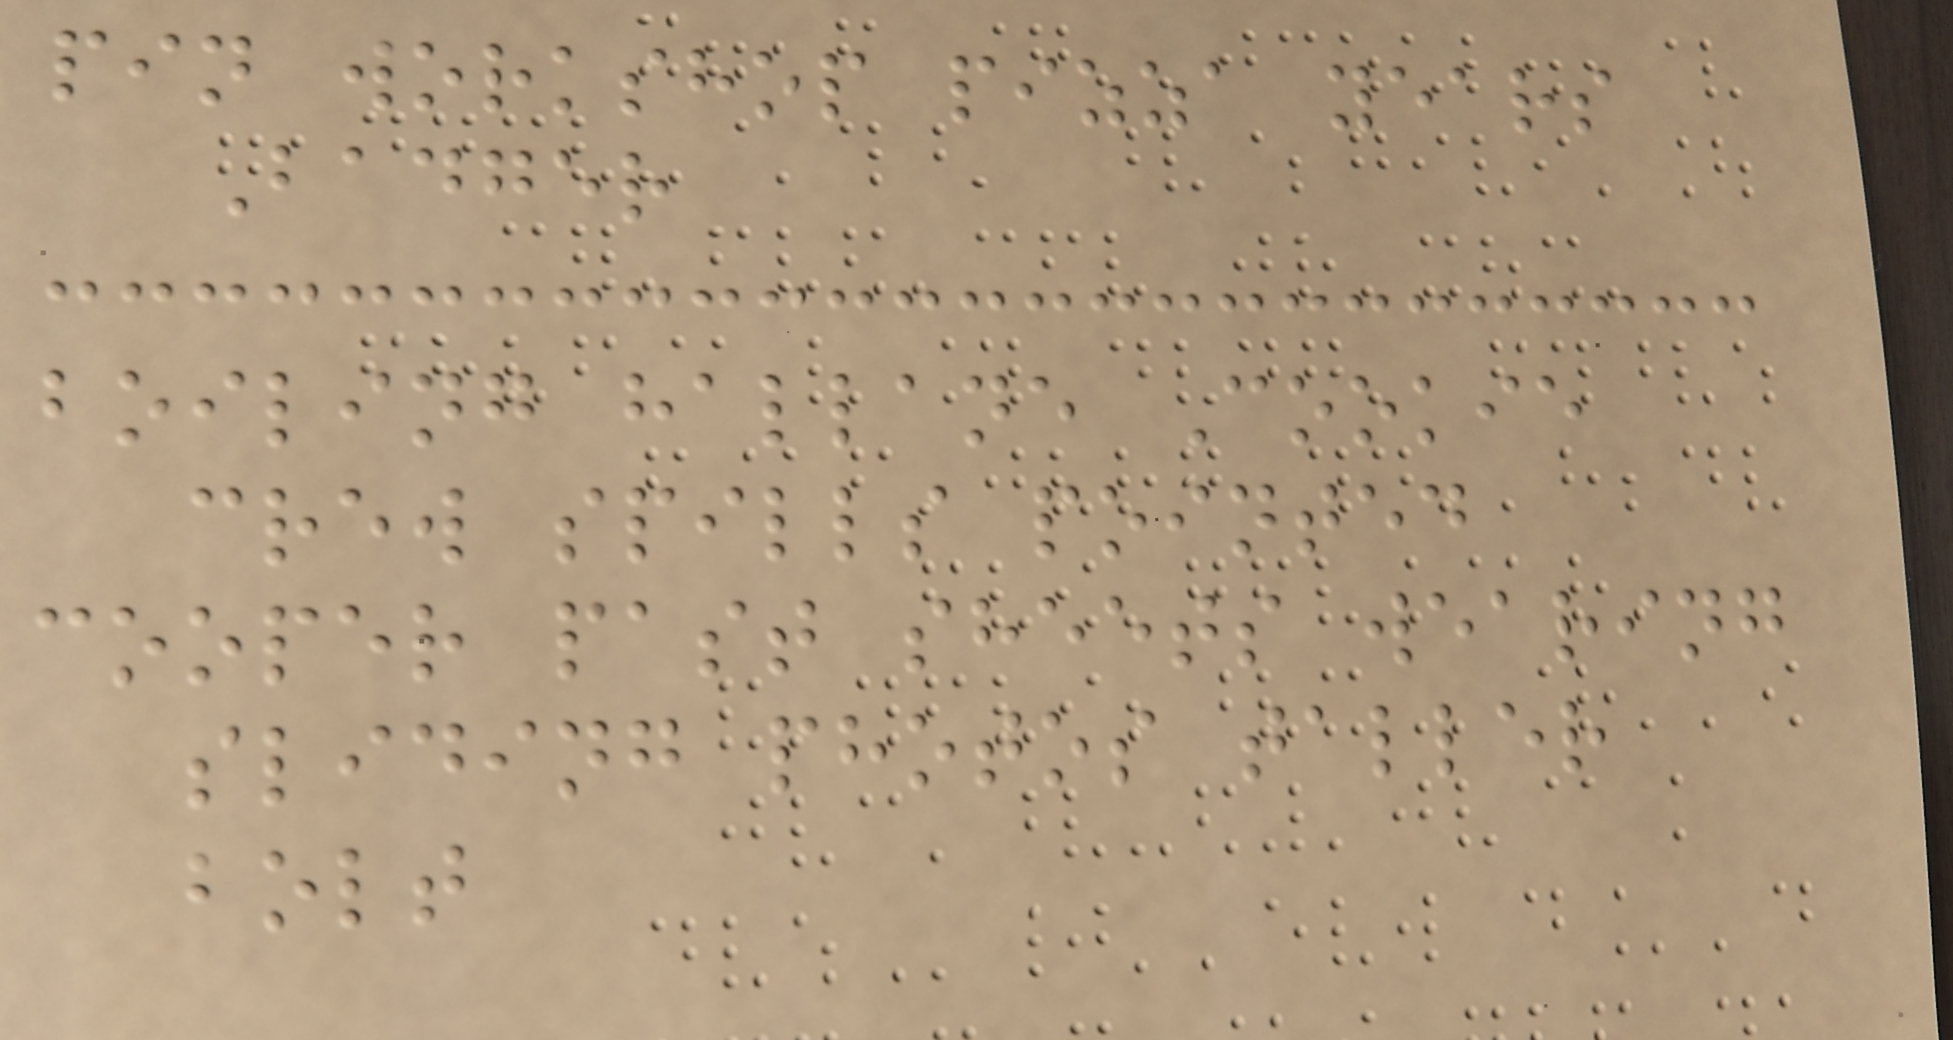pin workshop pizza years
Badger
boiling hallane Cookie
crew spills pointed
cooper past sheets wearing
sliding photos taller
bolt
